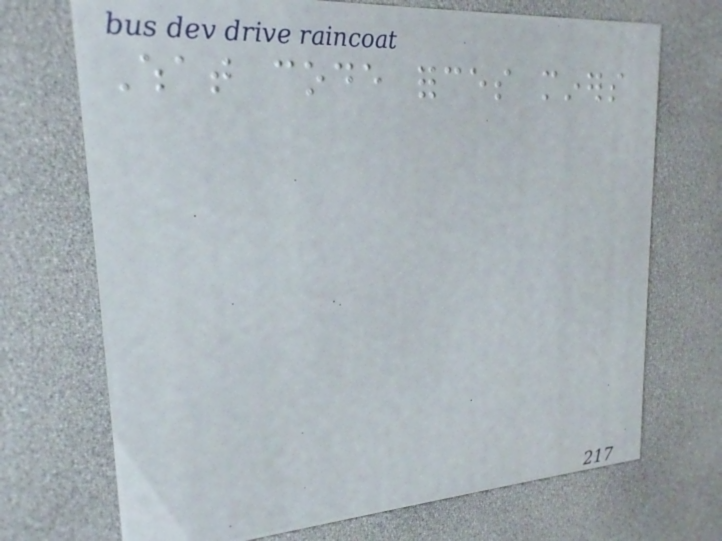What code forces miners
